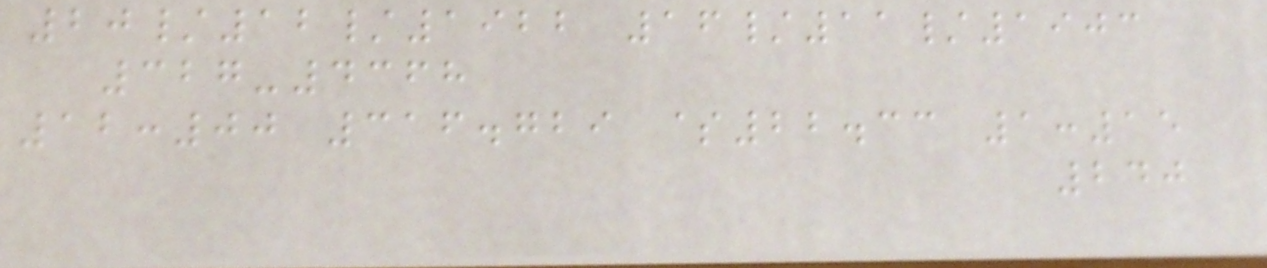20/12/1922 16/11/1903
327-4368
12:00 316.729 $22.33 1:15
240
